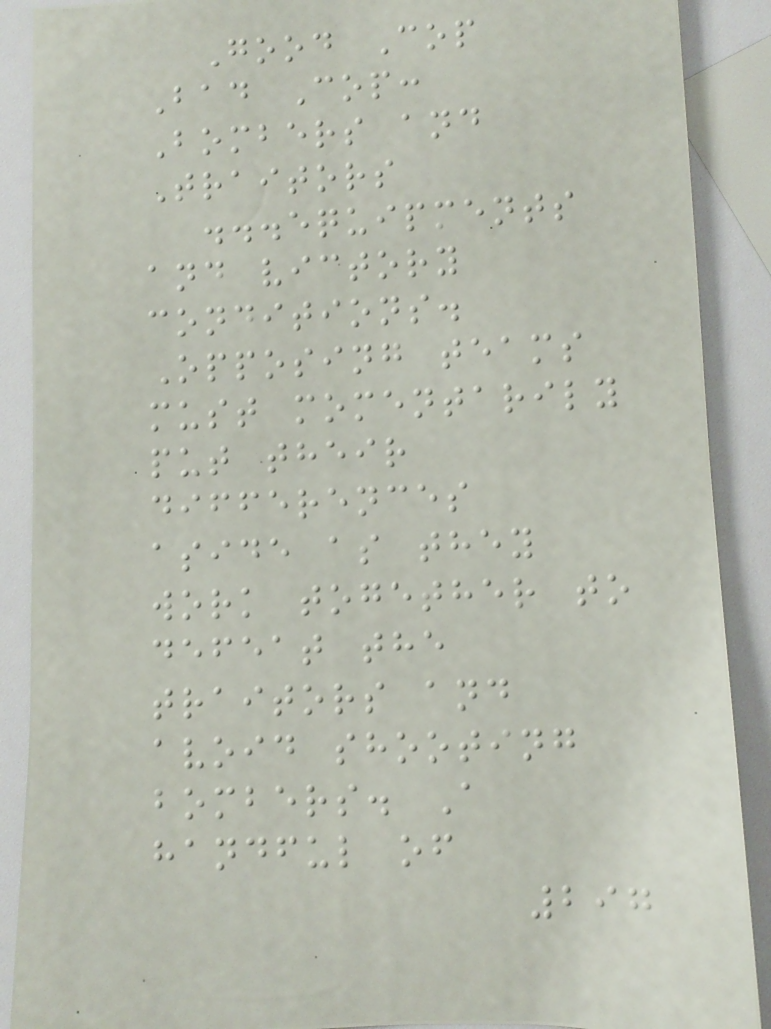Good Cop
Bad Cop:
Bombers and
Traitors
...equipments
and victory
conditions.
Opposing teams
must momentarily
put their
differences
aside as they
work together to
defeat the
traitors and
avoid shooting
bombers. A
handful of
297
